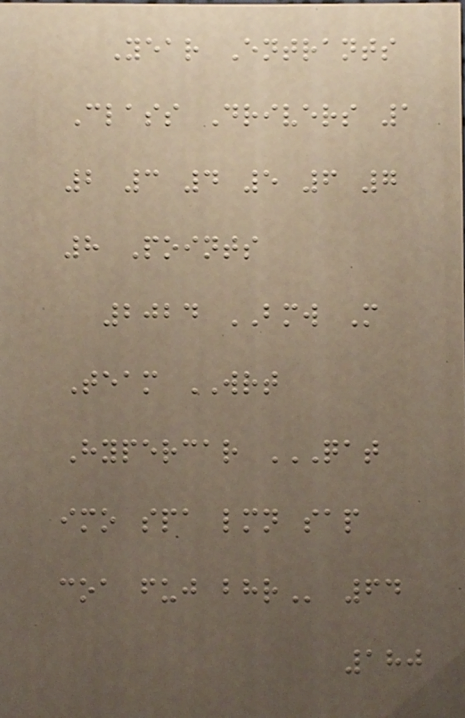Year Entrants
Class Drivers 1
2 3 4 5 6 7
8 Points
2024 BMW M
Team WRT
Hypercar QAT
IMO SPA LMN SAP
COA FUJ BHR 64
180
